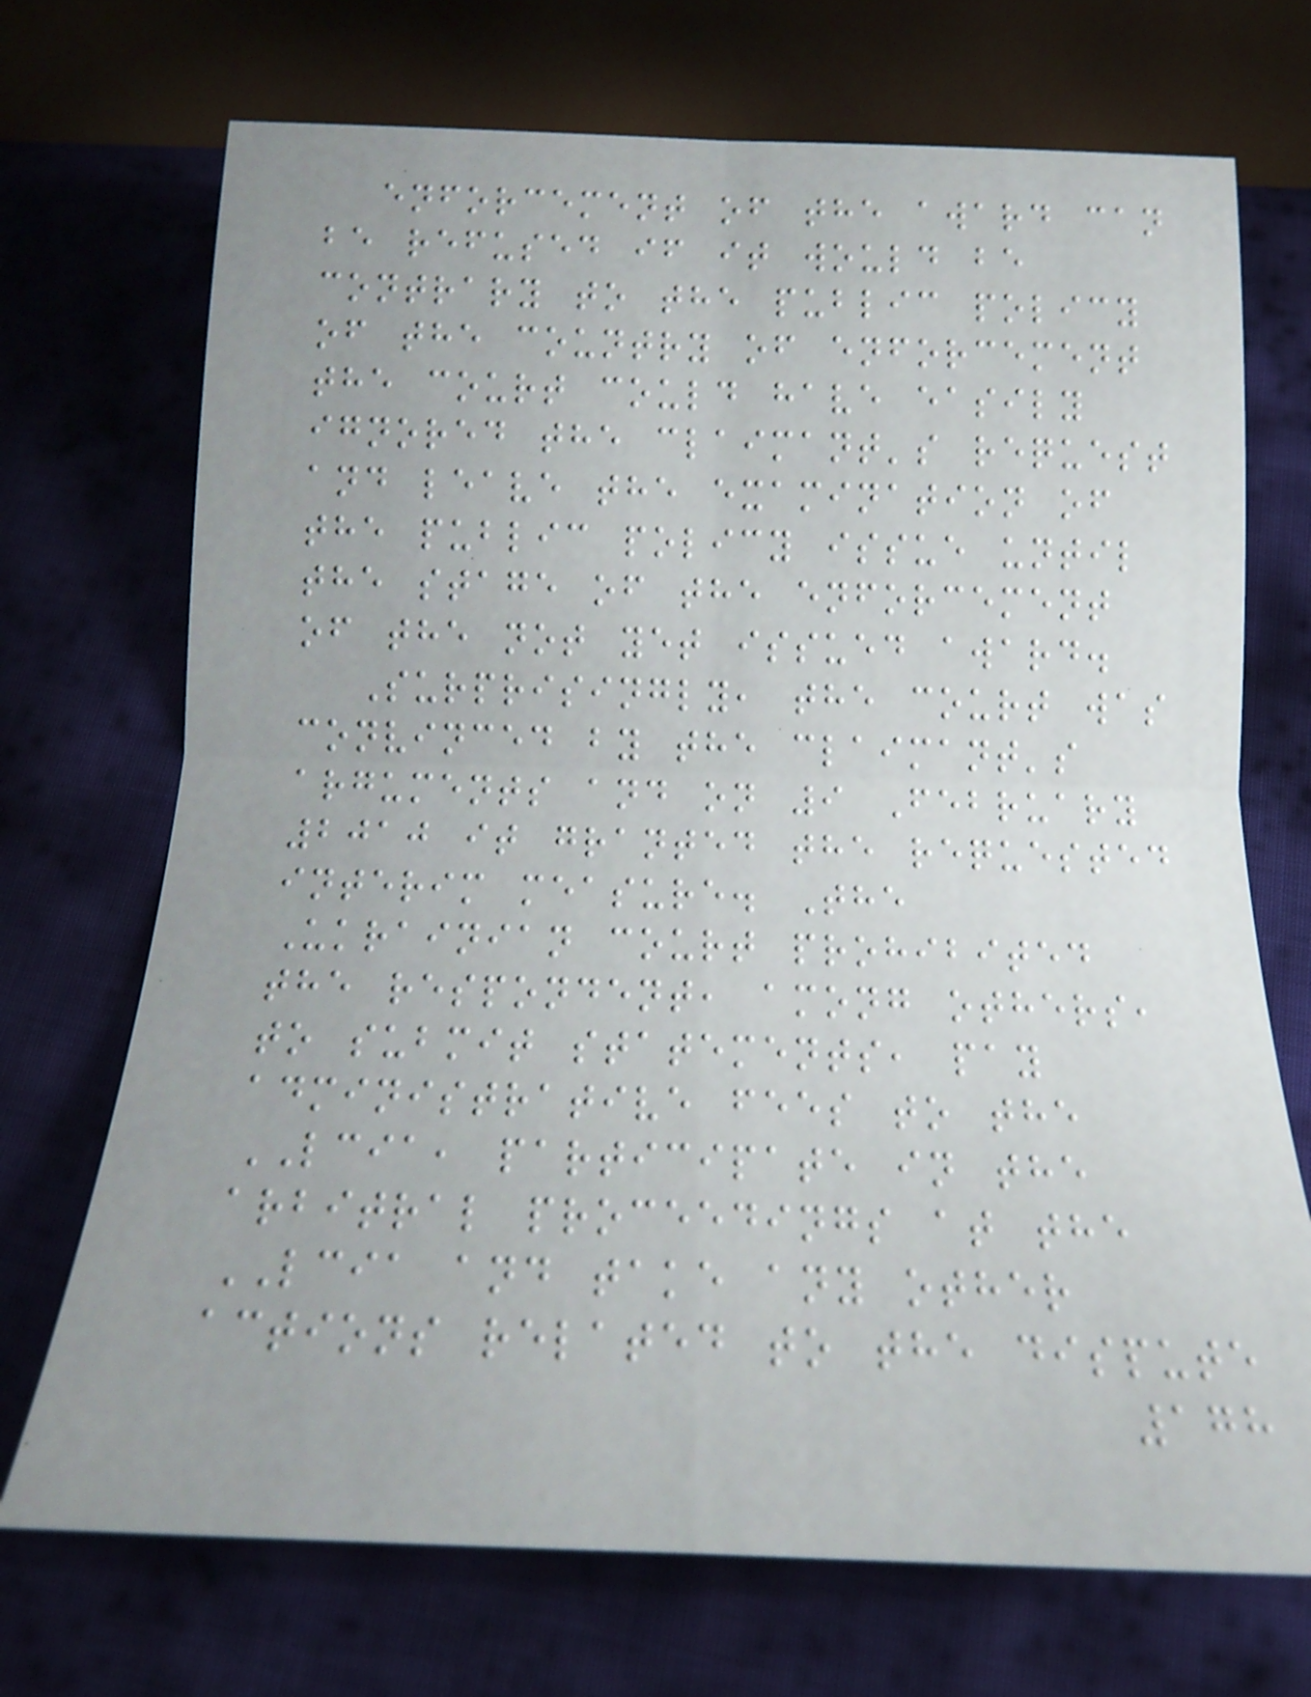enforcement of the award can
be refused if it would be
contrary to the public policy
of the country of enforcement
the court could have easily
ignored the claimant's request
and leave the examination of
the public policy issue until
the stage of the enforcement
of the not yet issued award.
Surprisingly, the court was
convinced by the claimant's
arguments and on 9 February
2010 it granted the requested
interim measure. The
Ukrainian court prohibited
the respondent, among others,
to submit statements, pay
administrative fees to the
LCIA, participate in the
arbitral proceedings at the
LCIA and take any other
actions related to the dispute
178
